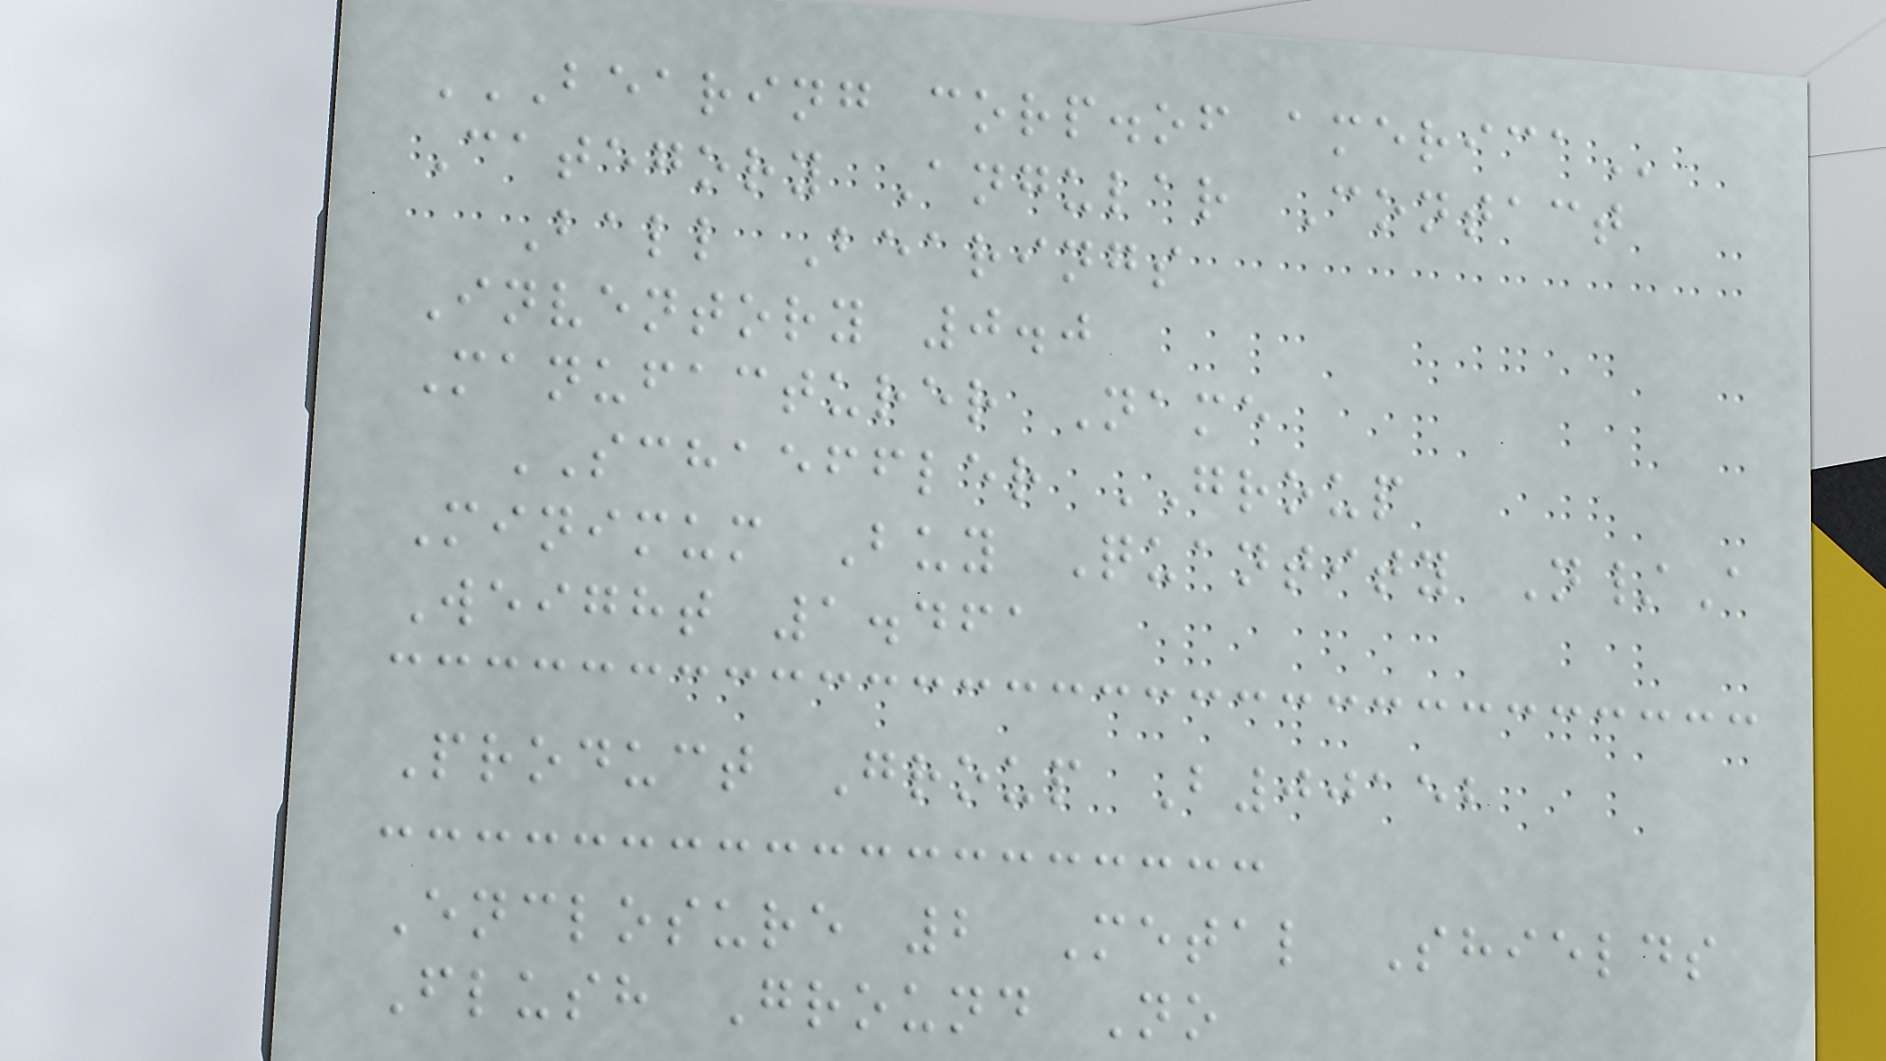BEARING CORP.OF AMERICA
Category Angular Contact
Ball Bearings
Inventory 0.0
Manufacturer Name
SCHAEFFLER GROUP
Minimum Buy Quantity N/A
Weight 1.461
Product Group B00152
Enclosure 2 Metal Shields
Flush Ground No
